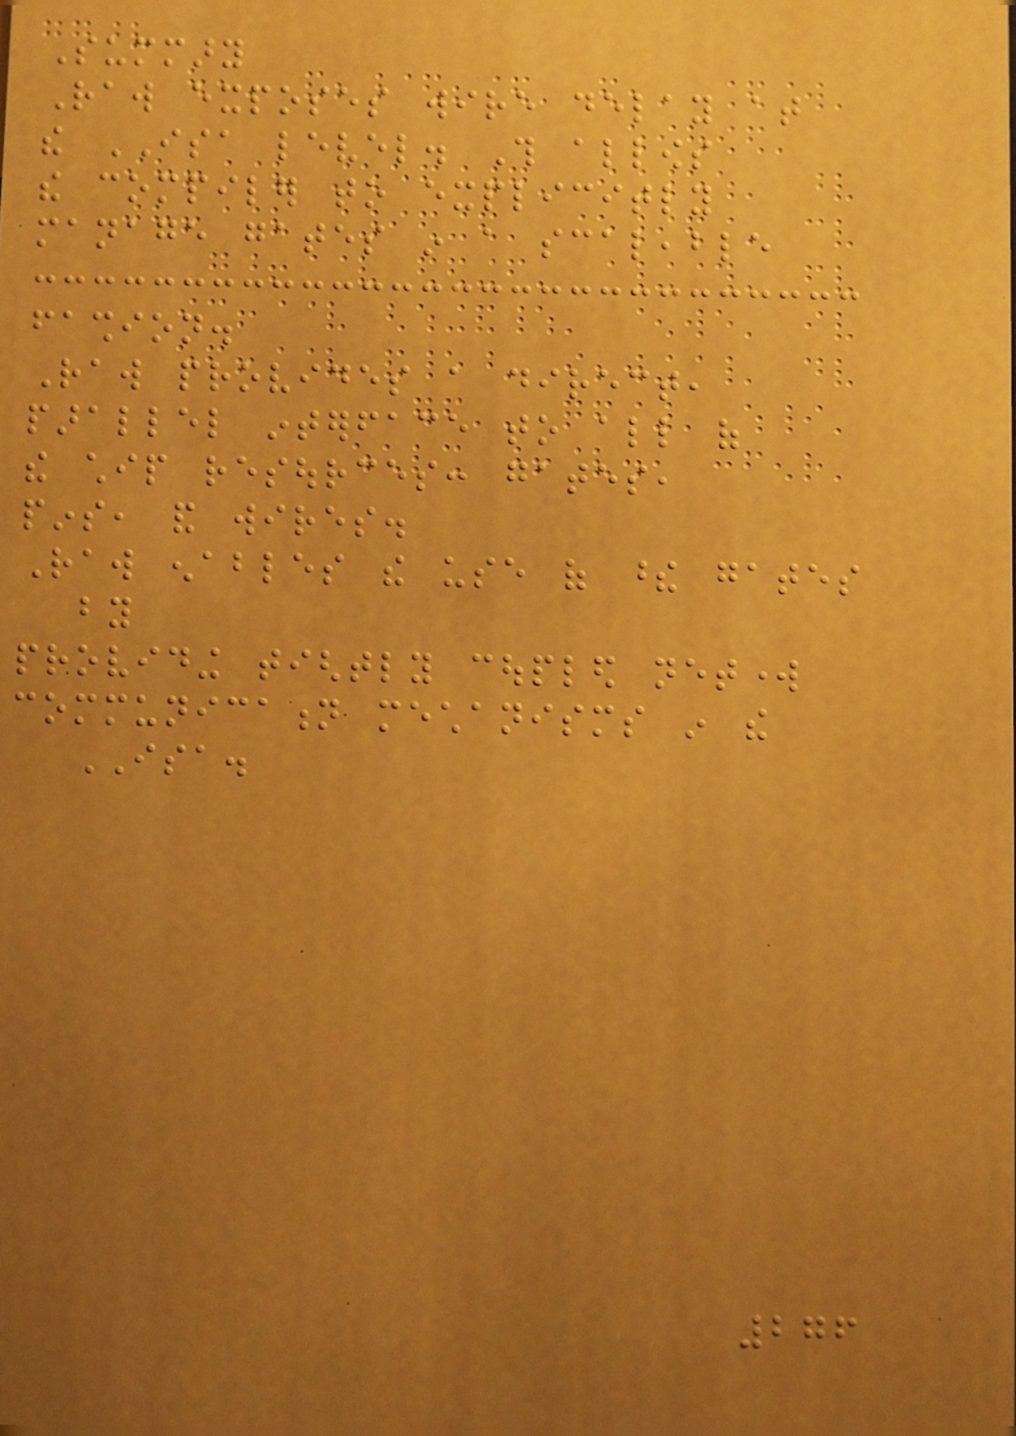Summary
Raw exposes wire delay at
the ISA level. This allows
the compiler to explicitly
manage gates in a scaleable
fashion.
Raw provides a direct,
parallel interface to all of
the chip resources: gates,
pins, and wires.
Raw enables the use of these gates
by
providing tightly coupled network
communication mechanisms in the
ISA.
276
